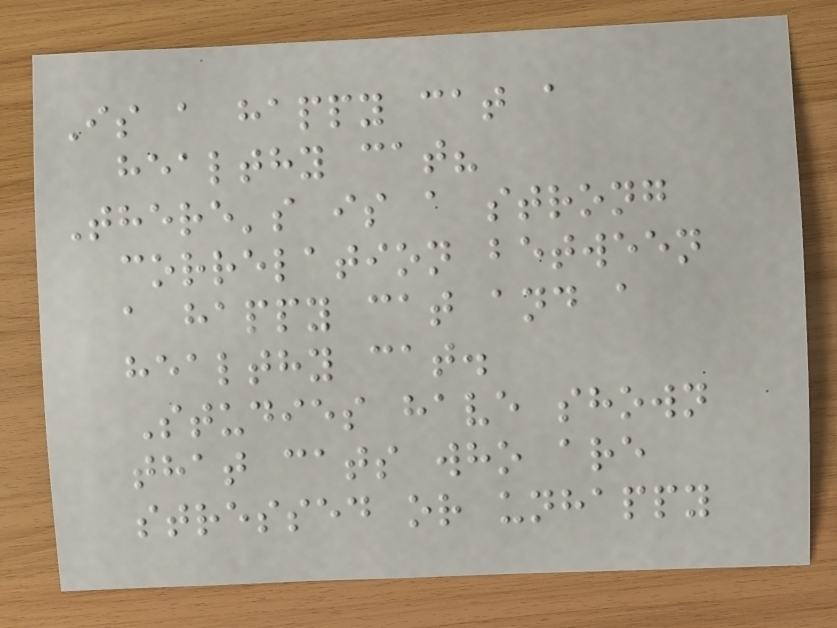Is a happy cat a
healthy cat?
There's is a strong
correlation between
a happy cat and a
healthy cat.
Studies have shown
that cats who are
stressed or unhappy
